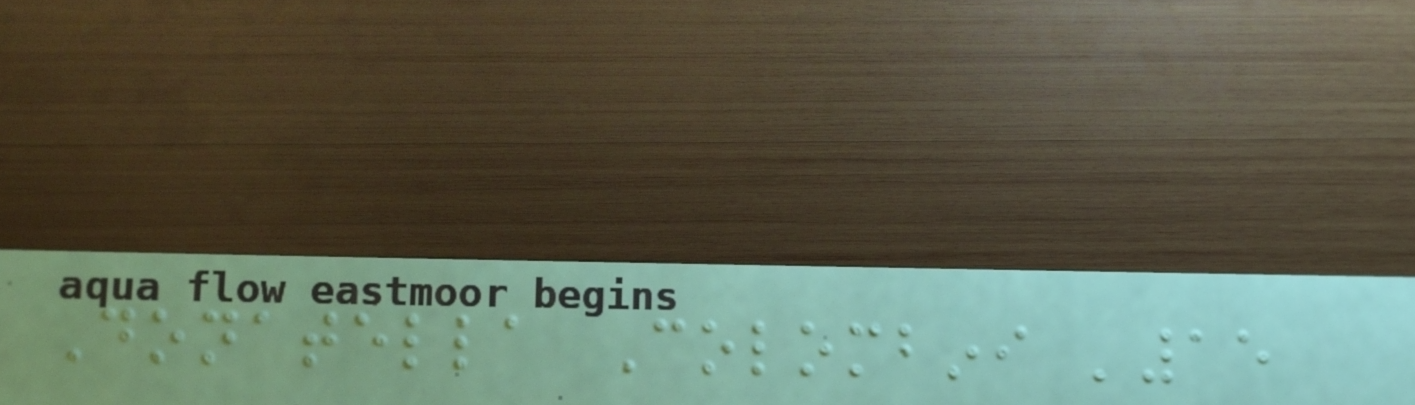Donatella Colombini '15
